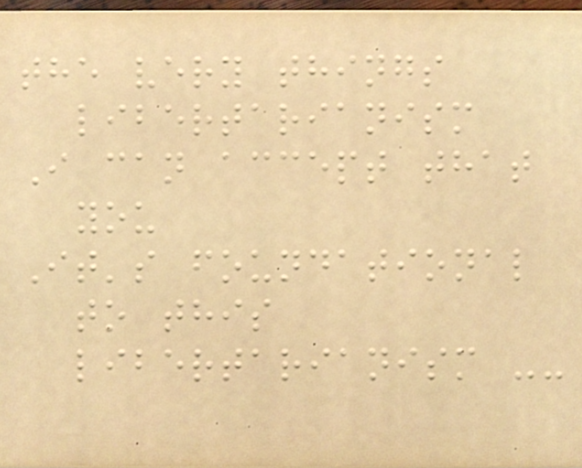the very things
libertarianism
I can accept that
you
It's foundational
to this
libertarianism --
